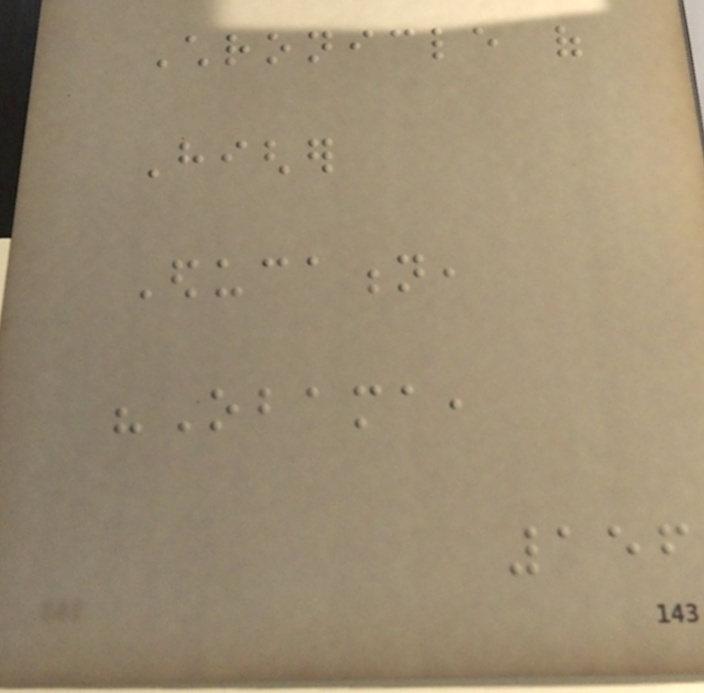Chronicle of
Higher
Education,
"Obama,
156
